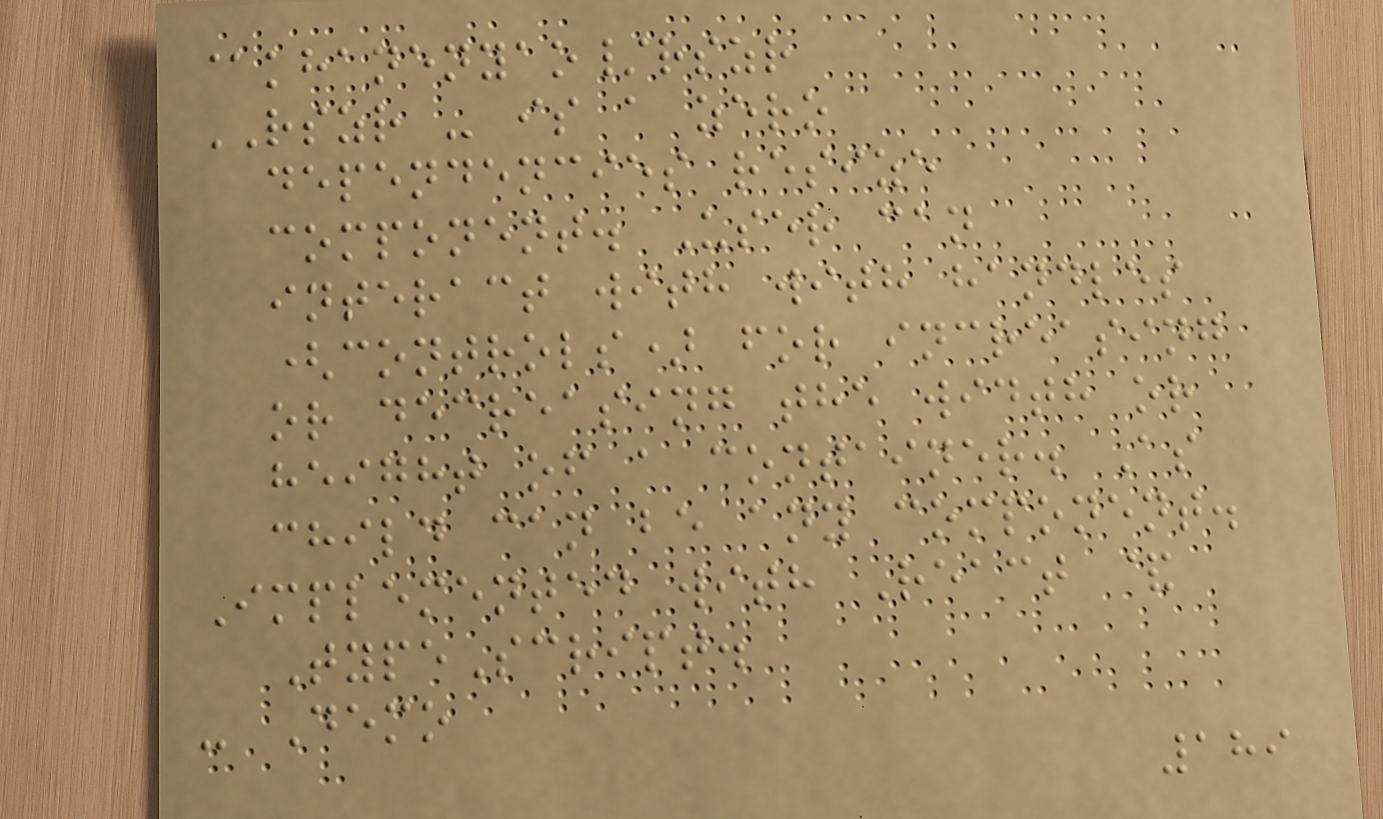@khanenyao/rszr
RSZR - is a zero
dependencies resize
component. User can
interact with with handles
(controls) for increasing
or decreasing the width or
height of a container. As
child can be any component.
Implemented with React &
TypeScript.
- Demo
189
